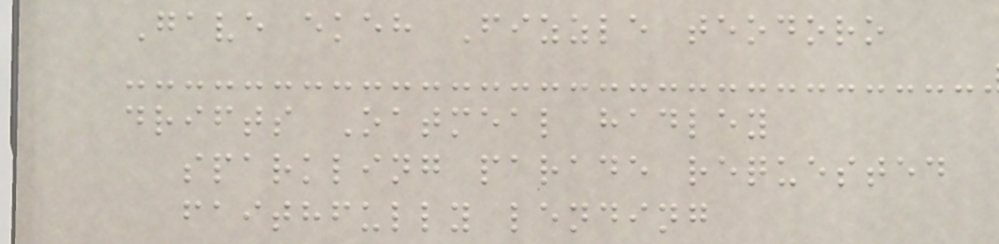Gave ekeh Fizzle teodoro
drifts Oatmeal hadley
sparkling parade requested
faithfully lending
